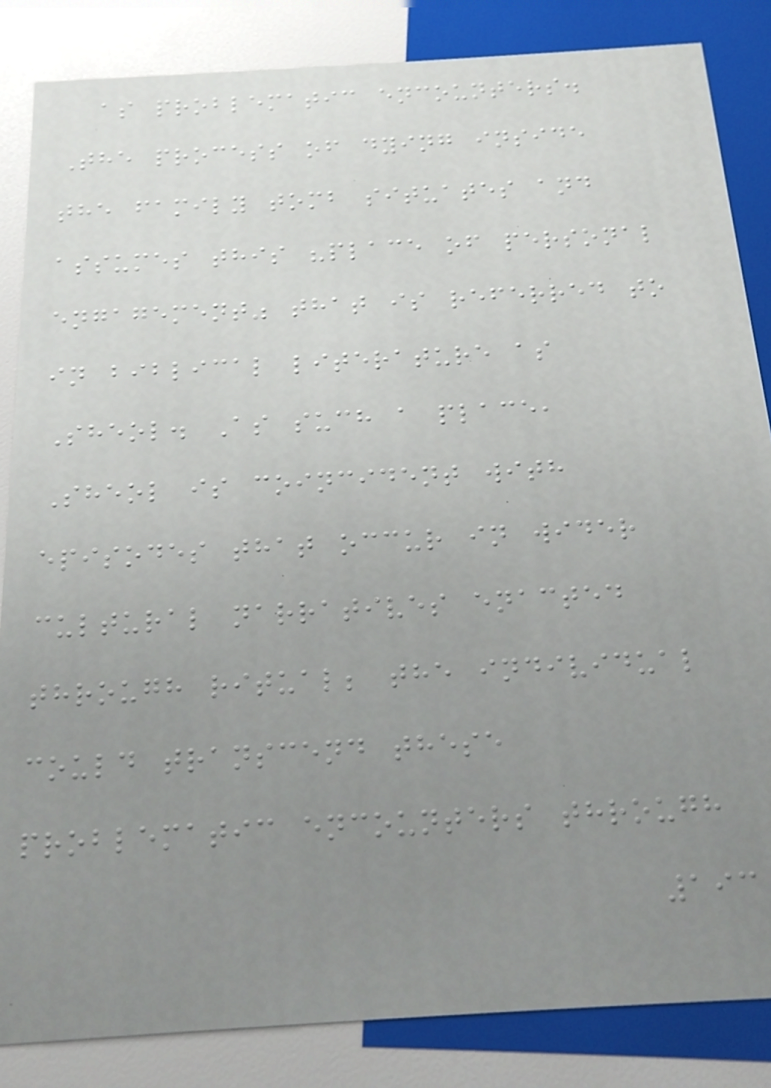as problematic encounters.
The process of dying inside
the family tomb situates and
assumes this "place of personal
engagement" that is referred to
in biblical literature as
Sheol. As such a place,
Sheol is coincident with
episodes that occur in wider
cultural narratives enacted
through ritual; the individual
could transcend these
problematic encounters through
193
